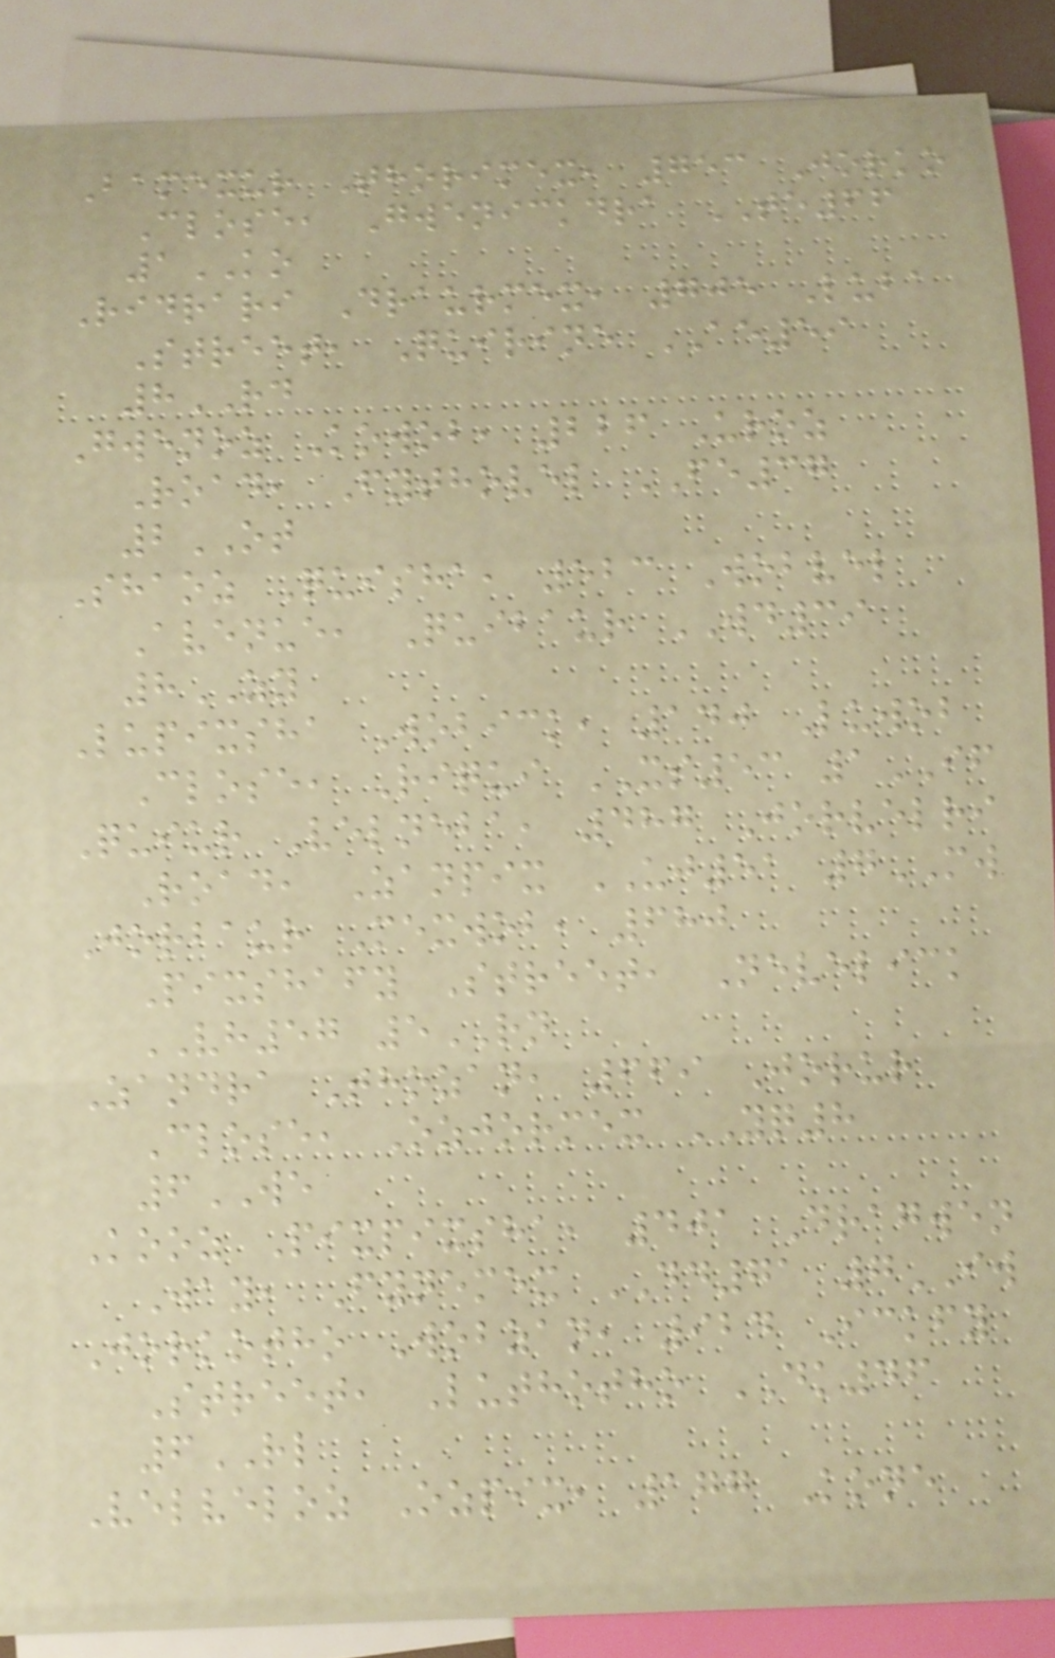Bamexur Thorimex, 753 Jorko
Close, Gwenickdra TE66
1KO
Ridrari Draurmex, 705 Luba
Street, Quirine AE59
8RD
Gwenoz Kowob, 226 Uroz
Road, Fythovel FE37
2OT
Shaoz Quisha, 523 Wobvel
Avenue, Quibaur WD39
8ZY
Lupixsha Wobick, 140 Luwob
Close, Riqui XS53 1IF
Quiur Velneba, 487 Jorvelri
Road, Zanpix UJ51 7MW
Jorbaur Mexwob, 680
Pixshafy Street, Nevelick
VH57 5RN
Zandra Thozan, 669 Jorur
Close, Ozjormex YQ8
6WE
Kooz Pixpixsha, 401 Dragwen
Way, Fynemex DD71 7IW
Jorkotho Wobzan, 924 Ickfy
Street, Luthotho DK46
6RL
Velveloz Ozpix, 177 Kone
